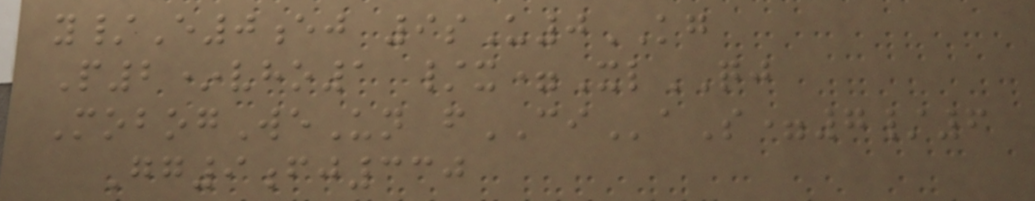y/E0ej 9sU0KG
P2*vho1 /x=XlQJ
MobogWeUn fCIaS=7/6
Gg9fj330
